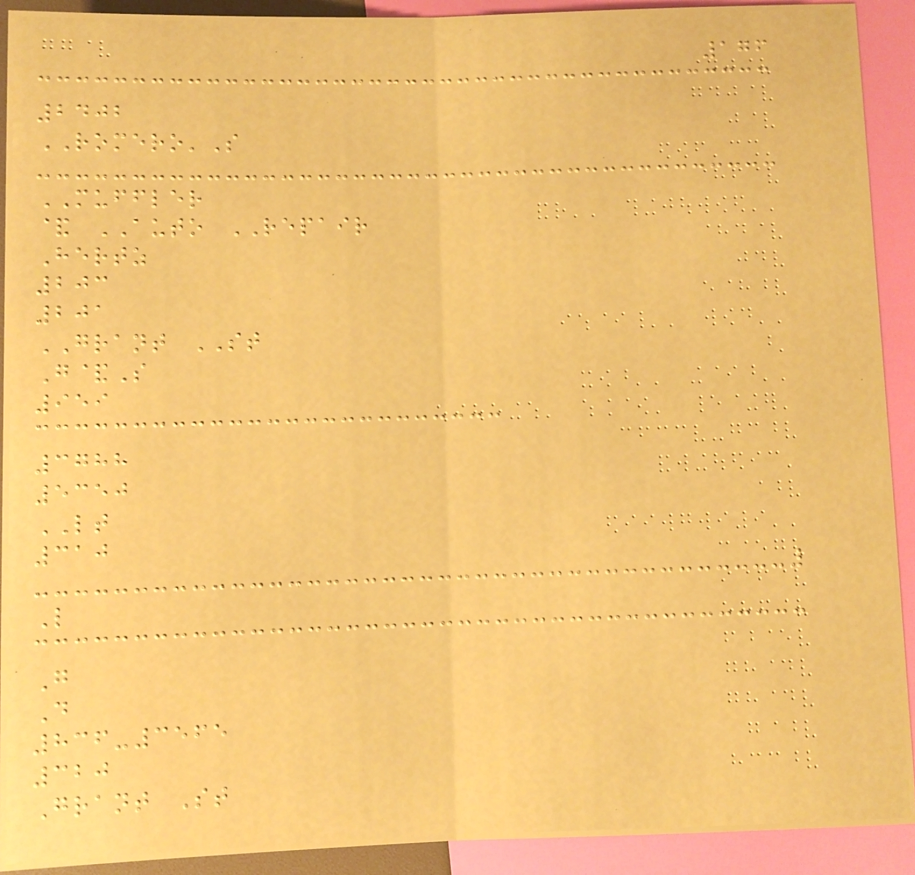176
2402
ROMERO'S
MUFFLER
& AUTO REPAIR
Hertz
203
201
GRANT ST
G&S
959
3788
5350
LT
310
L
G
D
836-3565
320
Grant St
